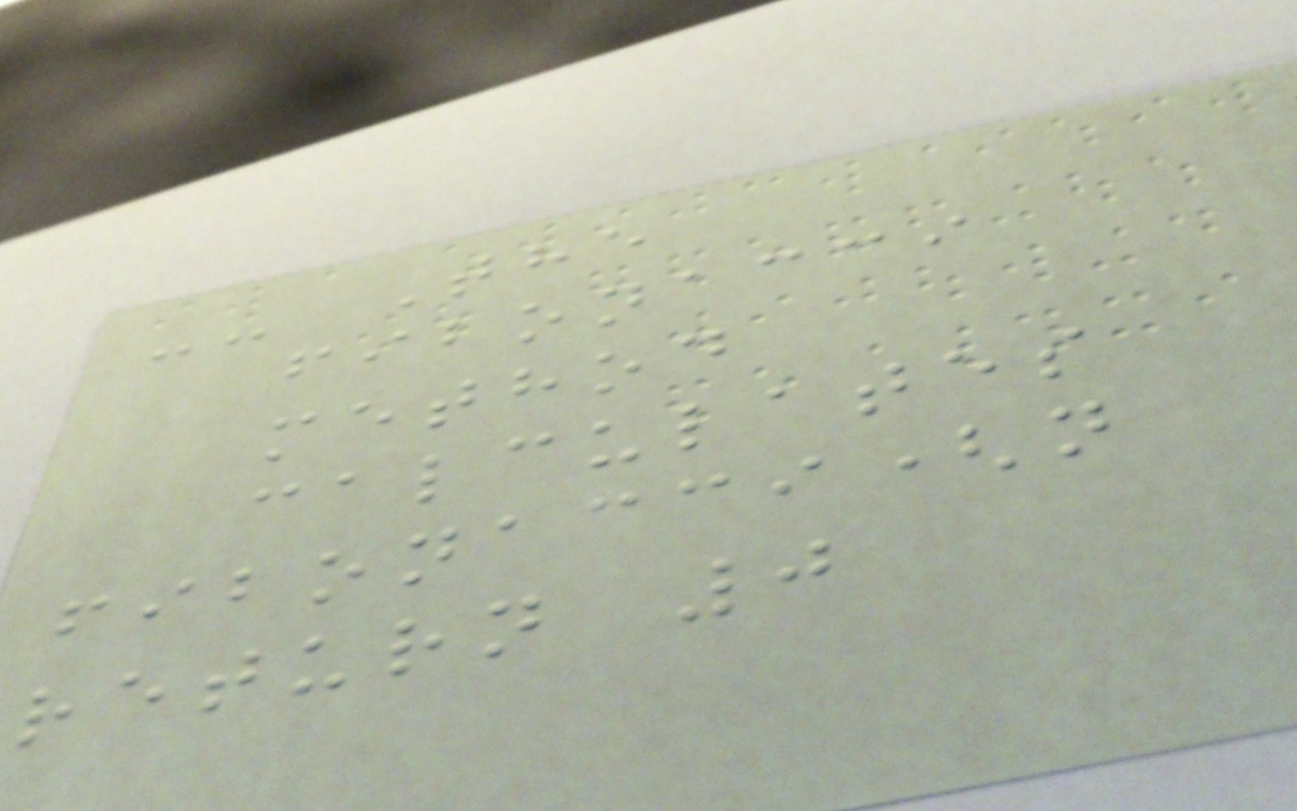-- The
fibonacci
method
calculates
fibonacci(n
return 0
